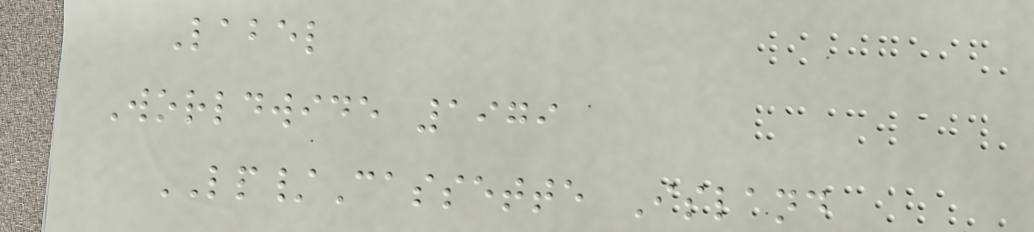Label
Worldwide 1979
LP/Cassette Island
